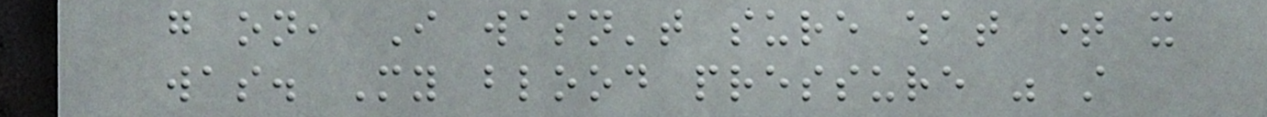go on, I wasn't sure what time it
was. My blood pressure was still
